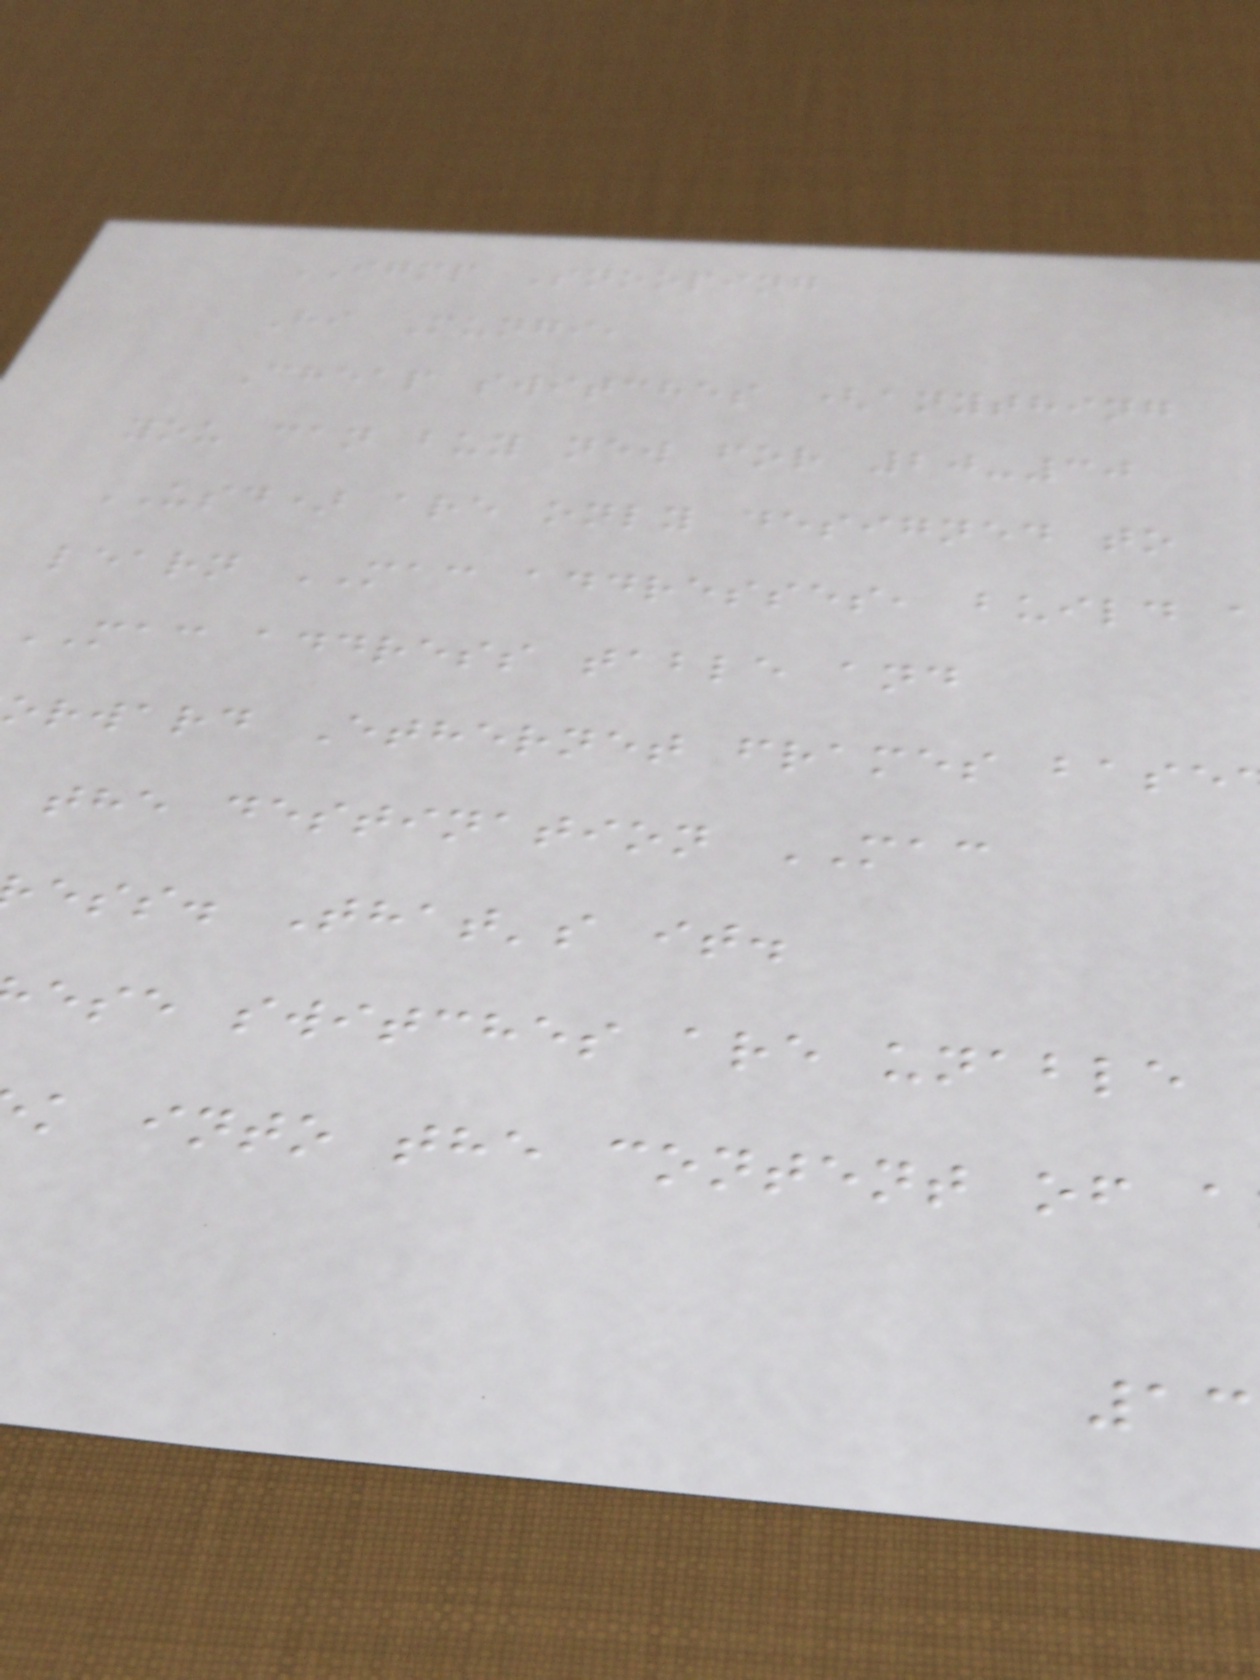IGMP Snooping
Hi Mungi,
Cheap switches (anything
you can buy new for 20-30
USD) are only designed to
learn MAC addresses, build
MAC address table and
orward Ethernet frames base
the destination MAC
ess. That's it.
ese switches are unable
k into the content of a
